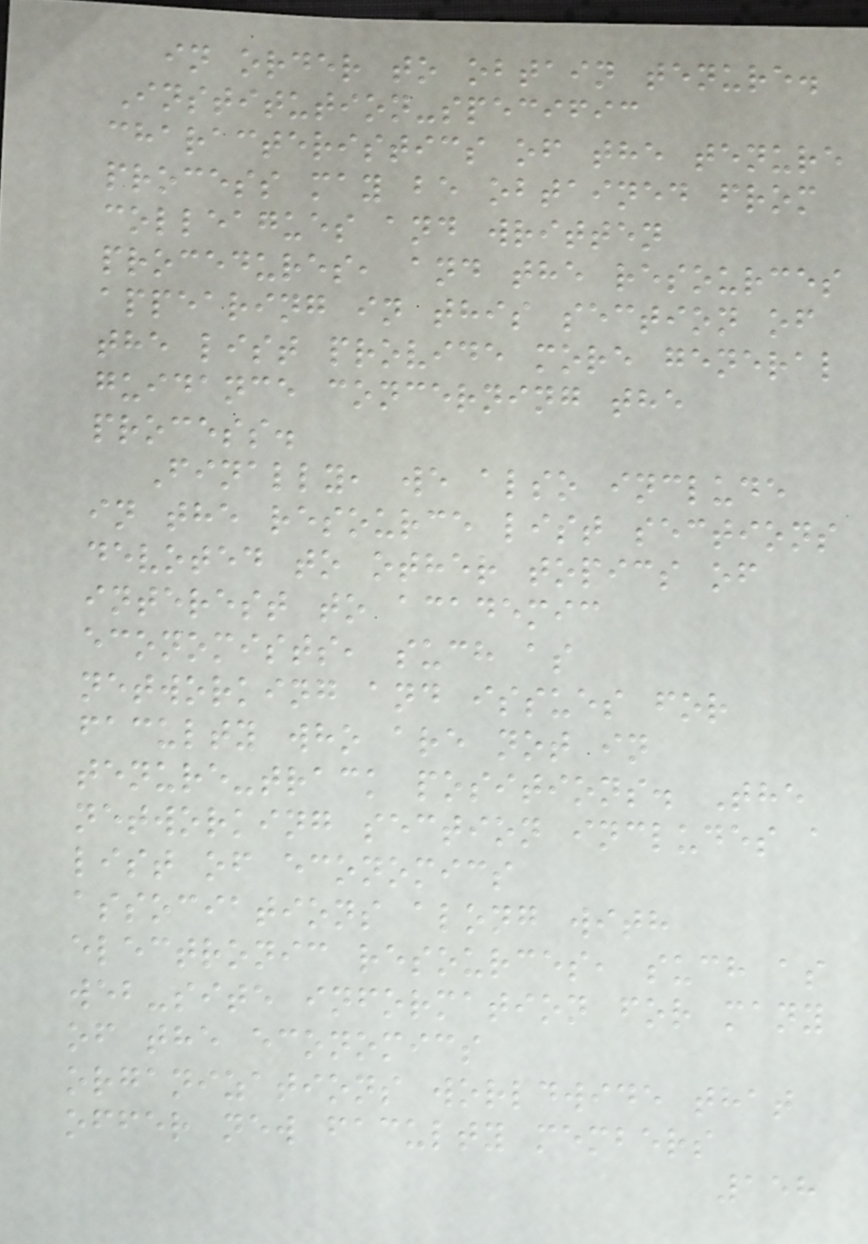in order to obtain tenure.
Institution-specific
characteristics of the tenure
process may be obtained from
colleagues and written
procedures, and the resources
appearing in this section of
the list provide more general
guidance concerning the
process.
Finally, we also include
in the resource list sections
devoted to other topics of
interest to academic
economists, such as
networking and issues for
faculty who are not in
tenure-track positions. The
networking section includes a
list of economics
associations along with
electronic resources, such as
web-site information for many
of the economics
organizations worldwide that
offer new faculty members
158
